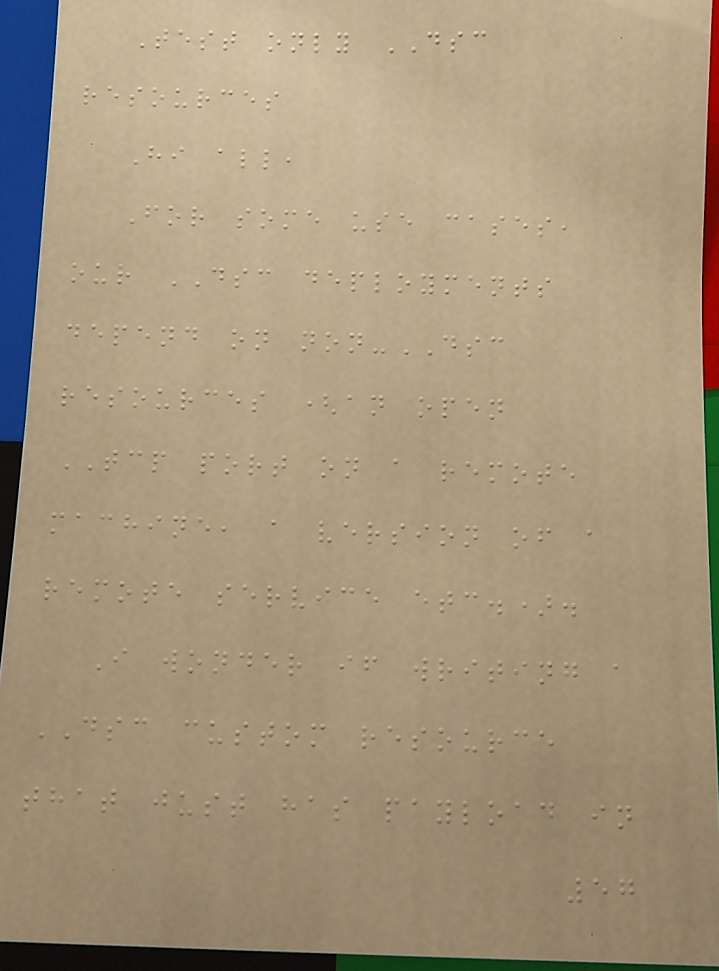Test only DSC
resources
Hi all,
For some use cases,
our DSC deployments
depend on non-DSC
resources (an open
TCP port on a remote
machine, a version of a
remote service etc.).
I wonder if writing a
DSC custom resource
that just has payload in
57
